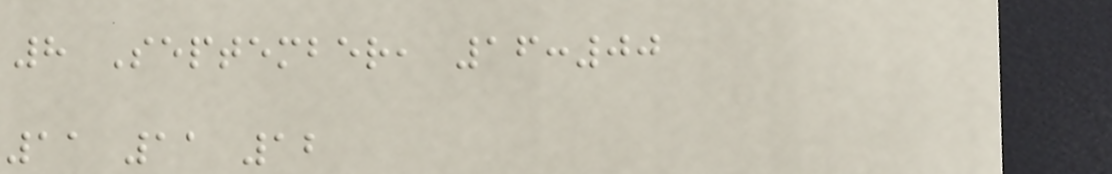8 September, 16:00
11 11 12
